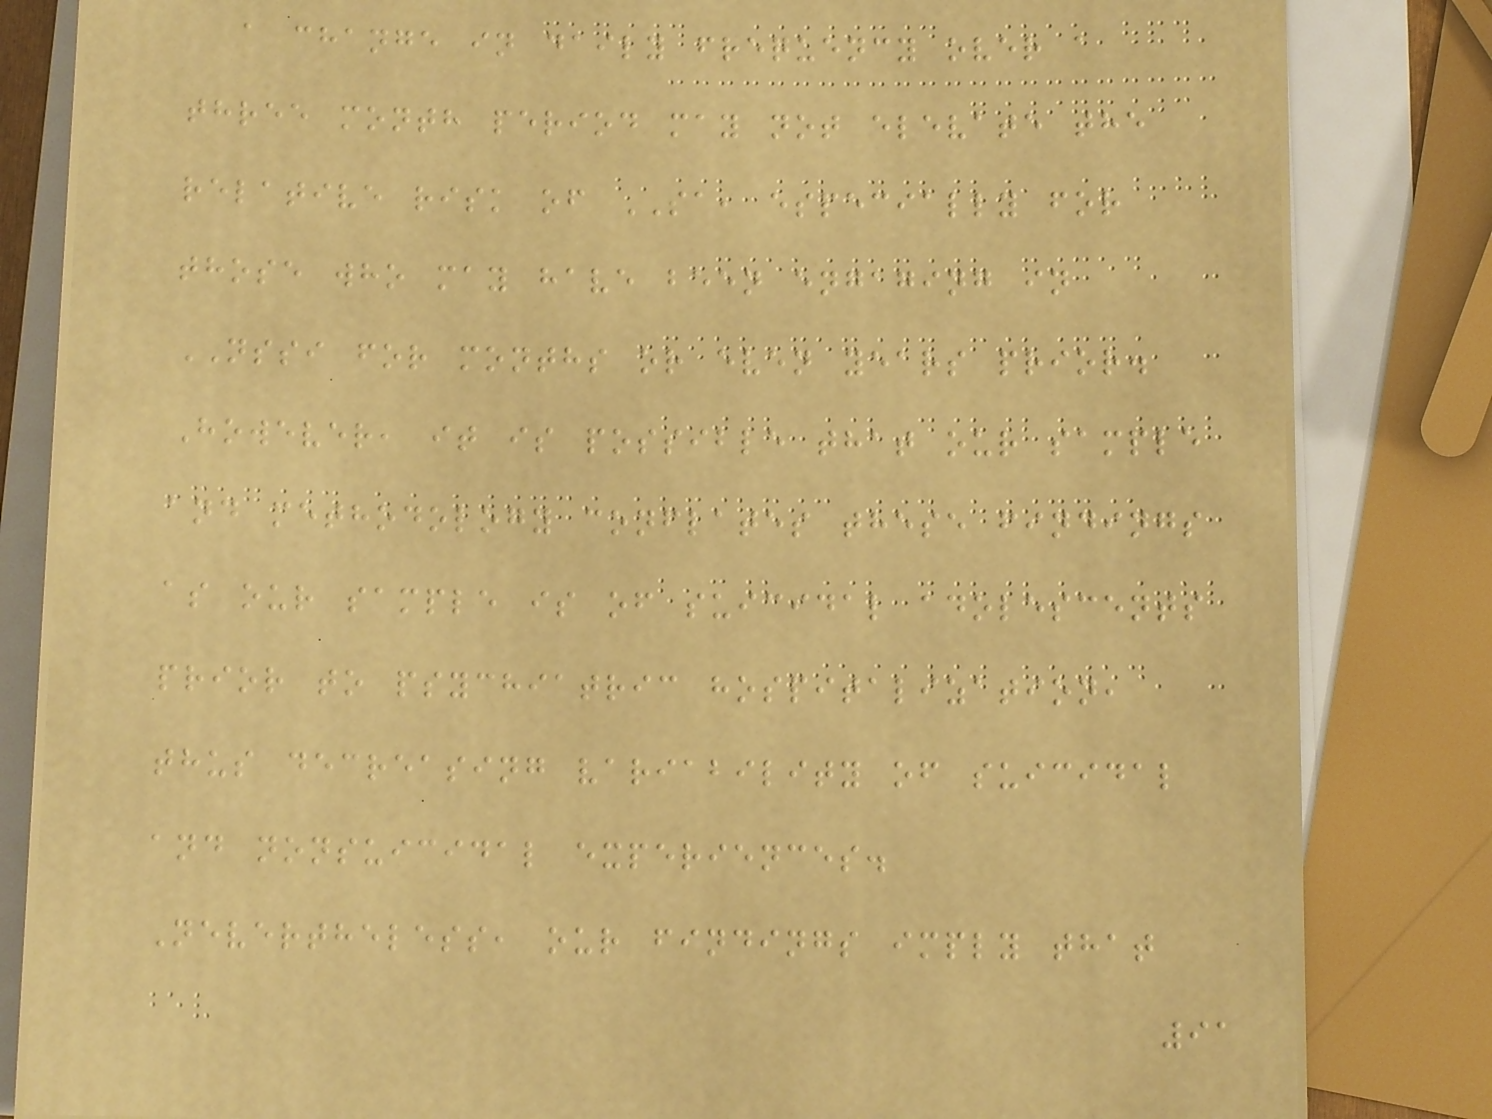a change in daily frequency over a
three month period may not elevate the
relative risk of SA, especially for
those who may have been engaging in
NSSI for months or even years prior.
However, it is possible that our sample
and methodology conflates these findings
as our sample is of suicidal adolescents
prior to psychiatric hospitalization,
thus decreasing variability of suicidal
and nonsuicidal experiences.
Nevertheless, our findings imply that
91
